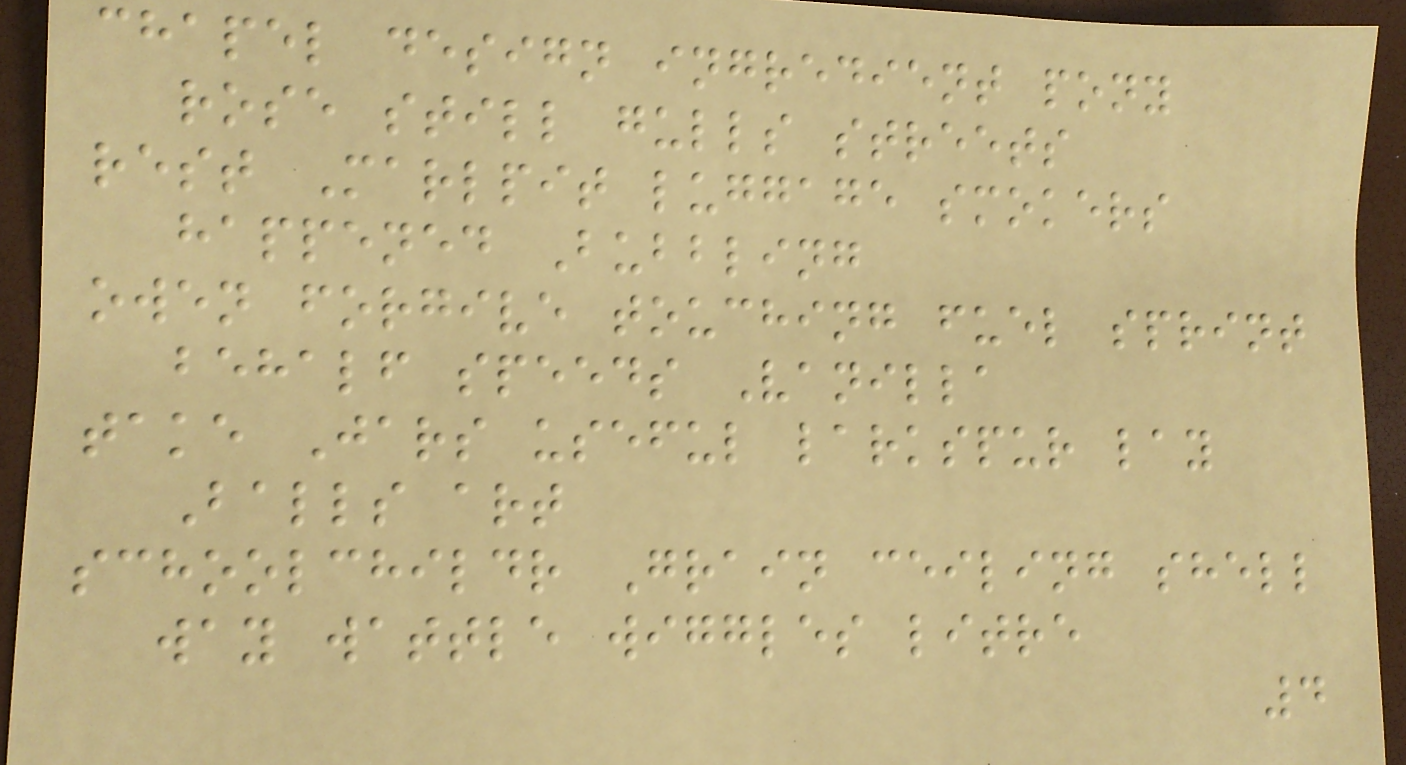chapel design ingredient pony
rose still gulls streets
rest Marlpit luggage smokers
happened Bubbling
owen forgive touching fuel sprint
behalf speeds Vanilla
take Jars useful larkspur lay
Balls art
schoolchildr Grain ceiling shell
way wattle wiggles litre
4
